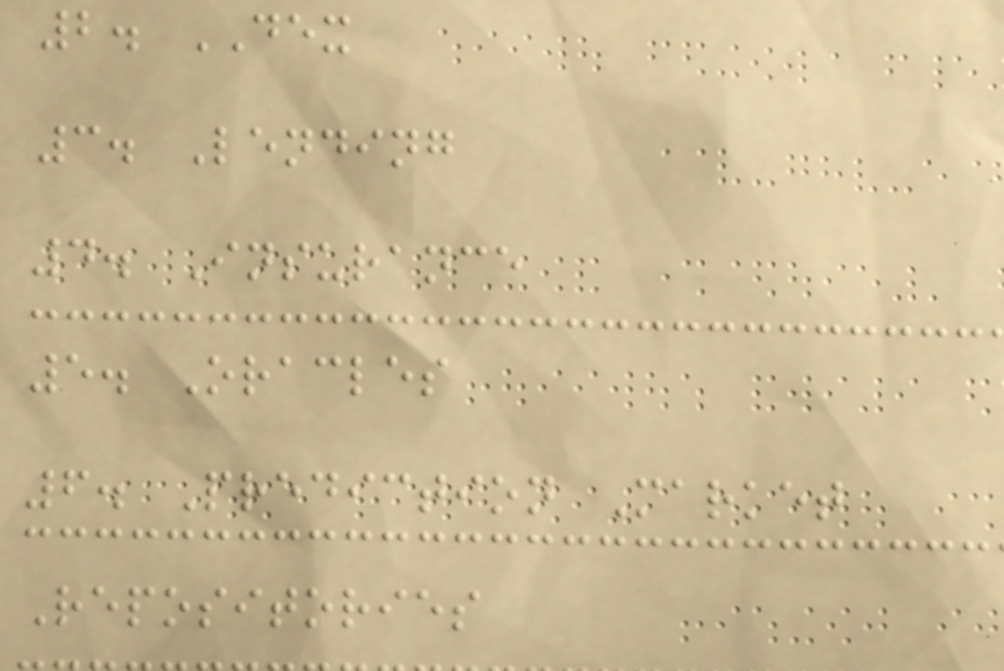2. DEX
3. Lending
4. Insurance
5. Oracles
6. Prediction Market
Repositories
